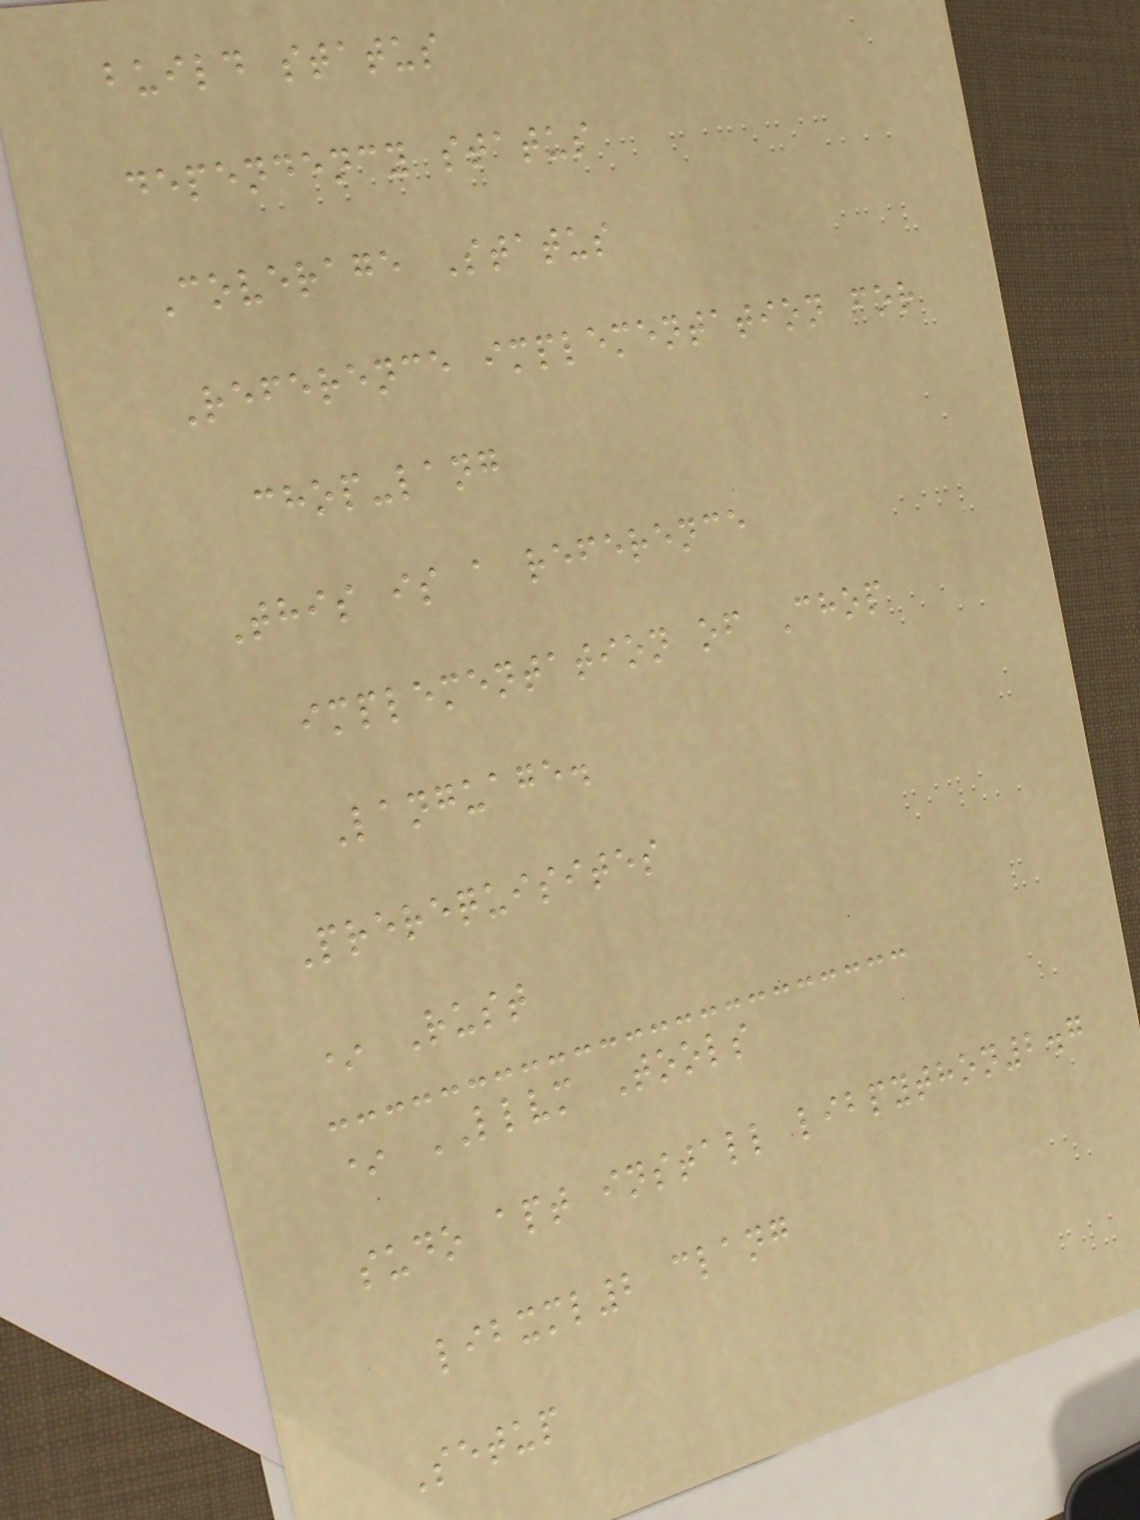build status
dependency status
Coverage Status
Reference implementation for
chop-lang
This is a reference
implementation of Chop
Language.
Prerequisites
* Rust
* LLVM Tools
sudo apt install libpython2.7
libxml2 clang
Setup
